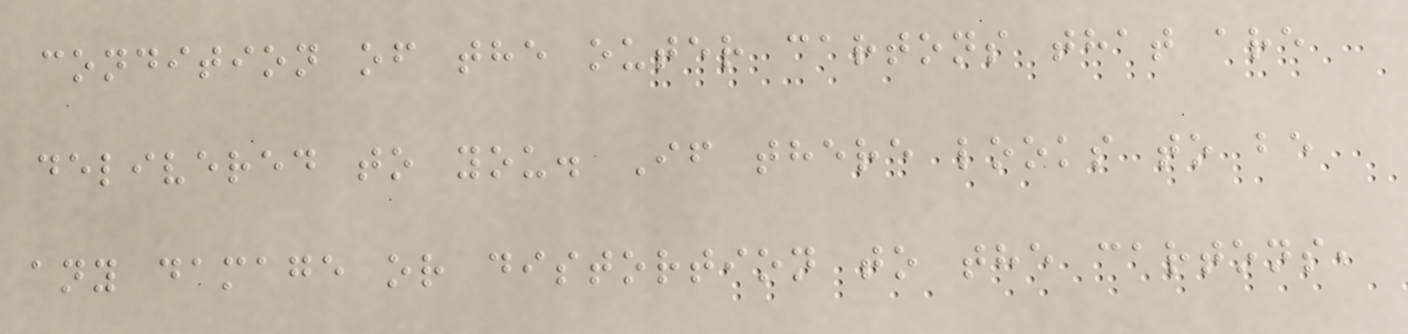condition of the outer cartons that are
delivered to you. If there looks to be
any damage or distortion to the cartons,
